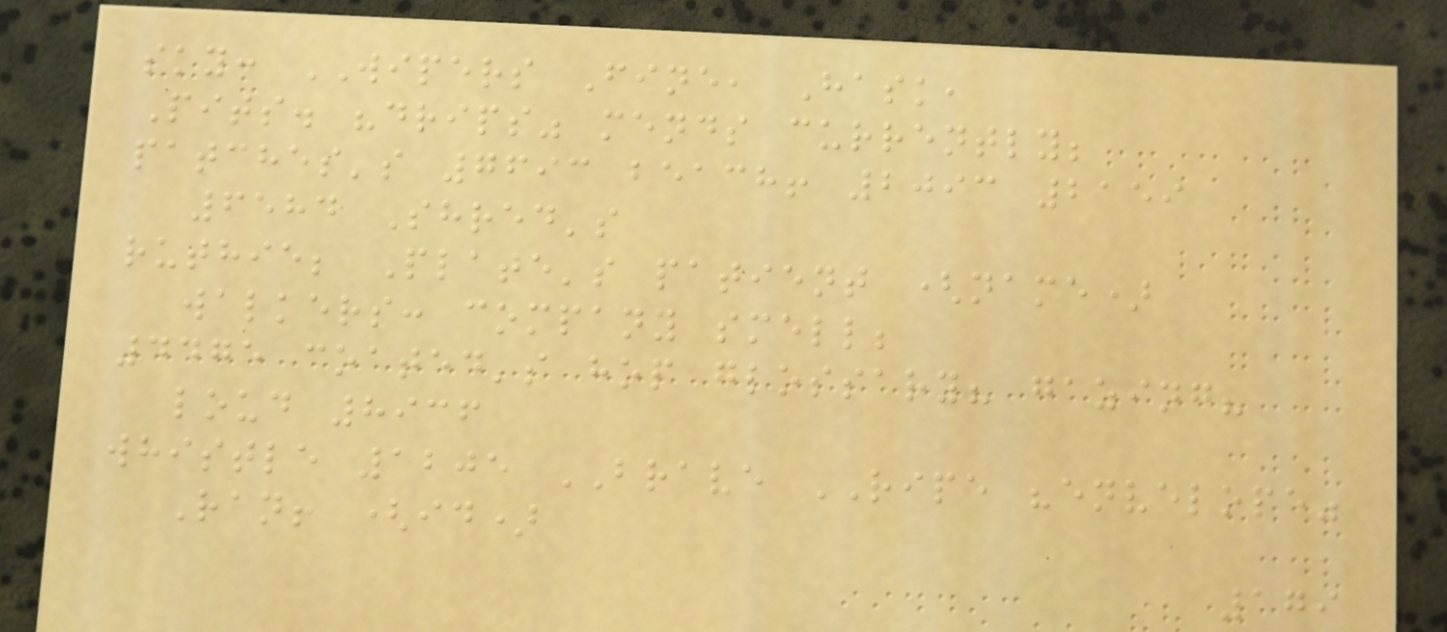sky: WIPERS Fine, Hask,
Pits. "drips" mends currently;
patches's 7693 beach! 2093 2159
6584 Shred's
ruthie; Plate's patient (name)
walkers: company smell;
4475 coated's hop glossary? gazing?
loud 8936
whistle 1205 BRAVE RIPE "envelope"
Ran! (id)
179
